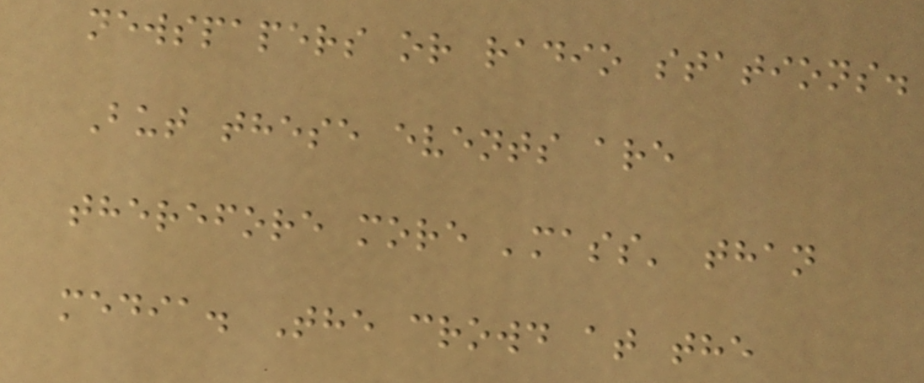newspapers or radio stations.
But these events are
therefore more 'mass' than
media. The crowd at the
